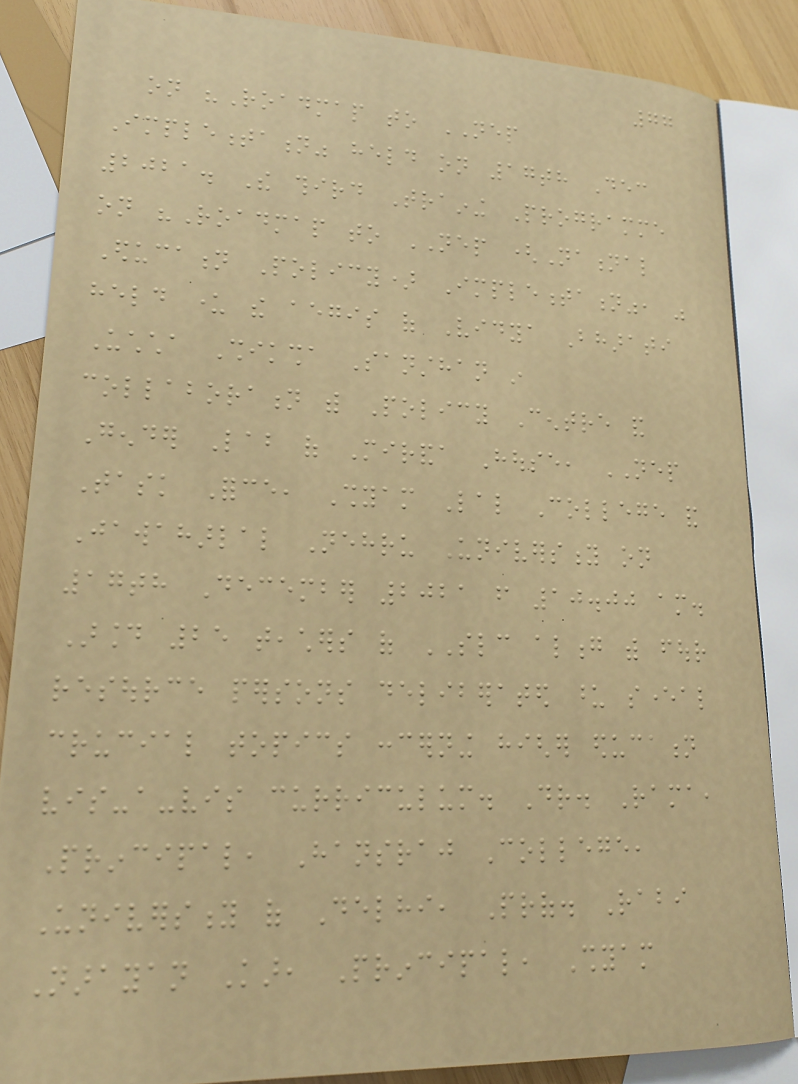77
on "Roadmap to NEP
Implementation" held on 17th Dec
2021. The third Training Programme
on "Roadmap to NEP (National
Education Policy) Implementation", was
held under the aegis of Vidya Bharati
Uchcha Shiksha Sansthan in
collaboration with Policy Centre and
Gender Lab of Miranda House, NEP
Task Force, Shyam Lal College and
Jawaharlal Nehru University on
17th December 2021 from 10.00 am.
Around 25 teachers of SLC along with four
resource persons deliberated upon several
crucial topics concerning higher education
vis-a-vis curriculum. Dr. Rama,
Principal, Hansraj College,
University of Delhi, Prof. Rabi
Narayan Kar, Principal, Shyam
